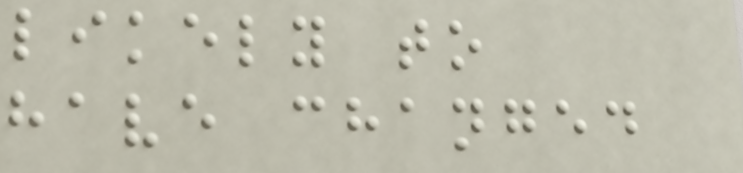likely to
have changed
